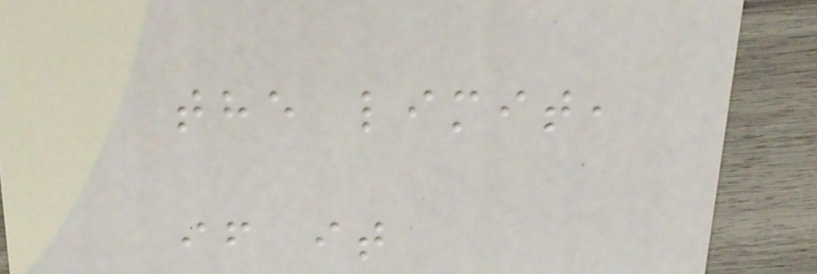the limit,
if it
